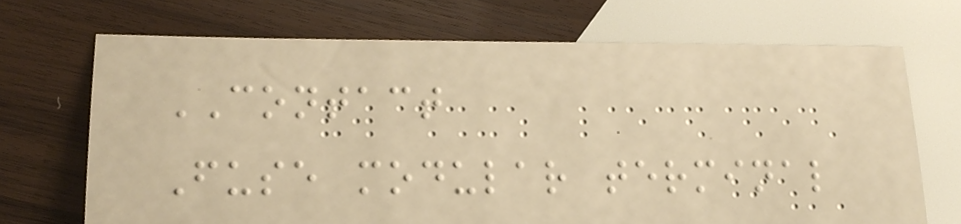CONTACT
Fuse modular terminal
